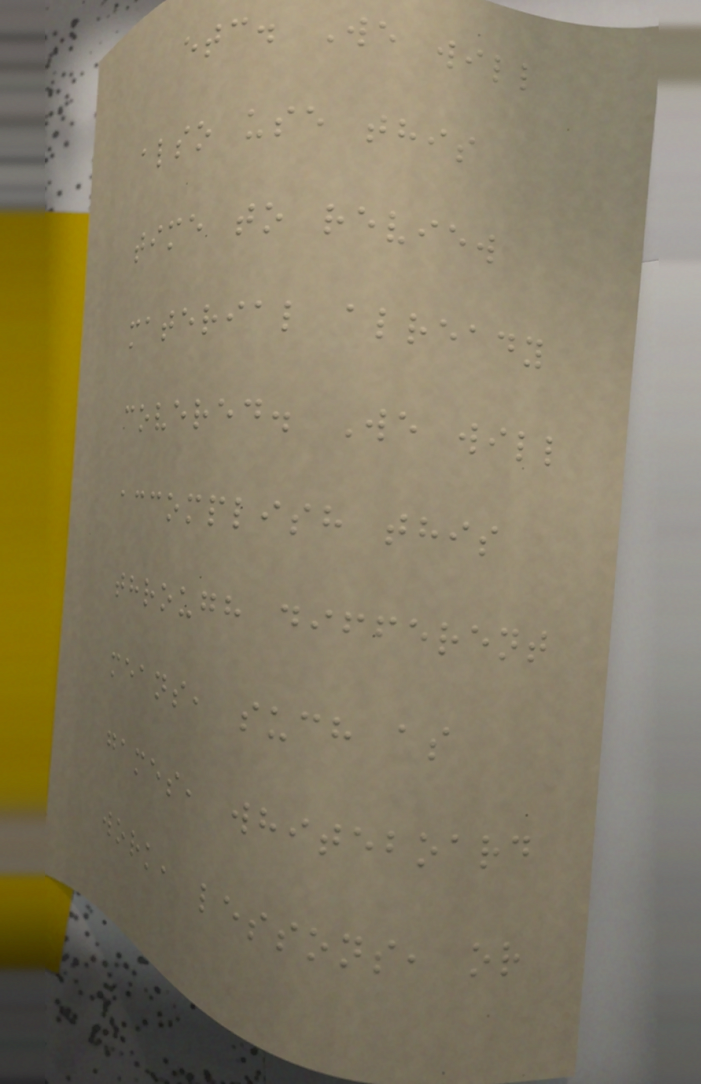etc. We will
also use this
time to review
material already
covered. We will
accomplish this
through different
means, such as
games, whiteboard
work, lessons, or
